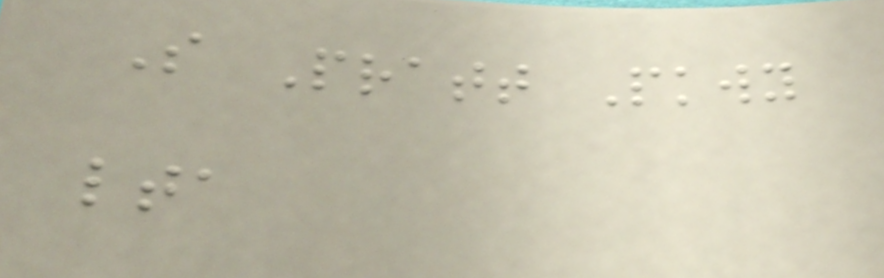S Pratt Pkwy
lta
